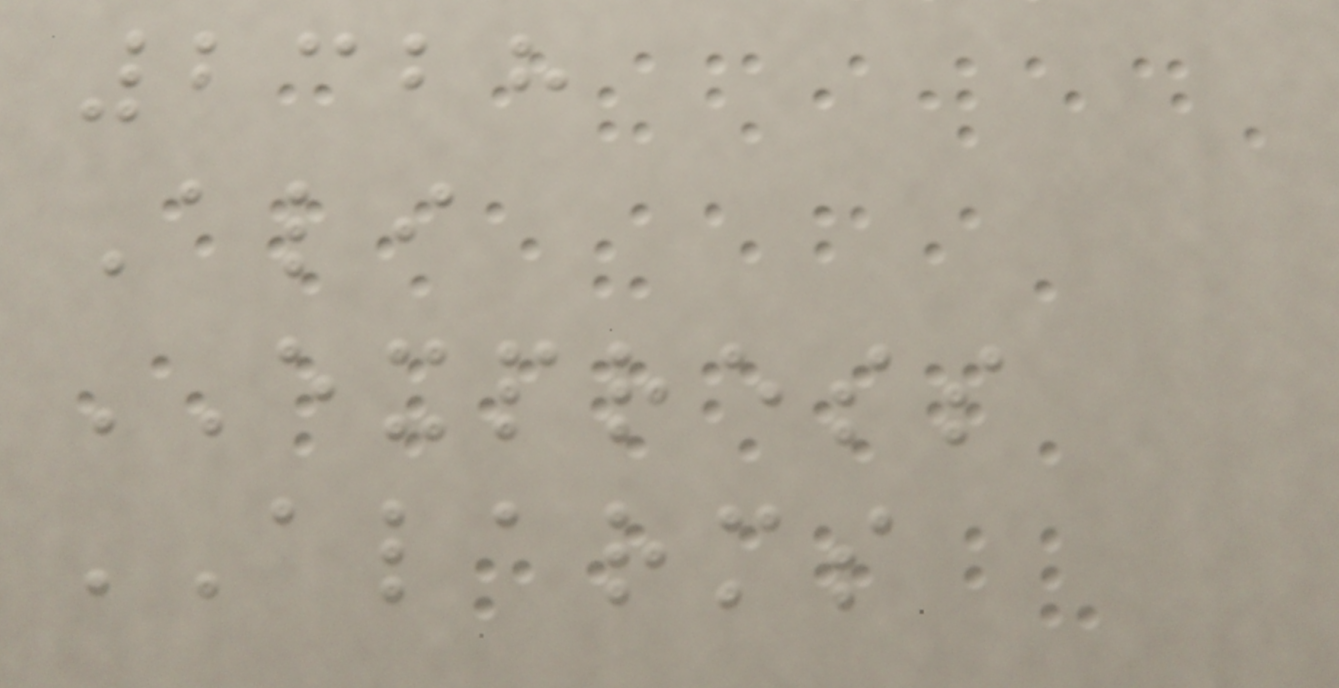2328
Ali
EXPRESS
ALARMS
